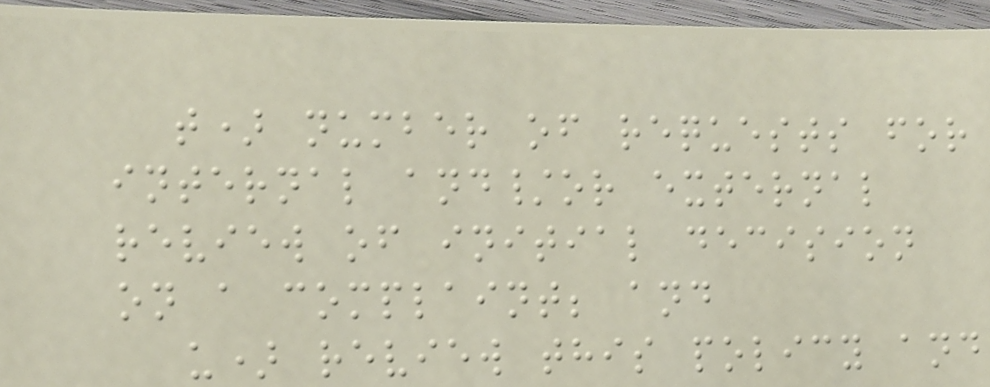t) number of requests for
internal and/or external
review of initial decision
on a complaint; and
u) review this policy and
